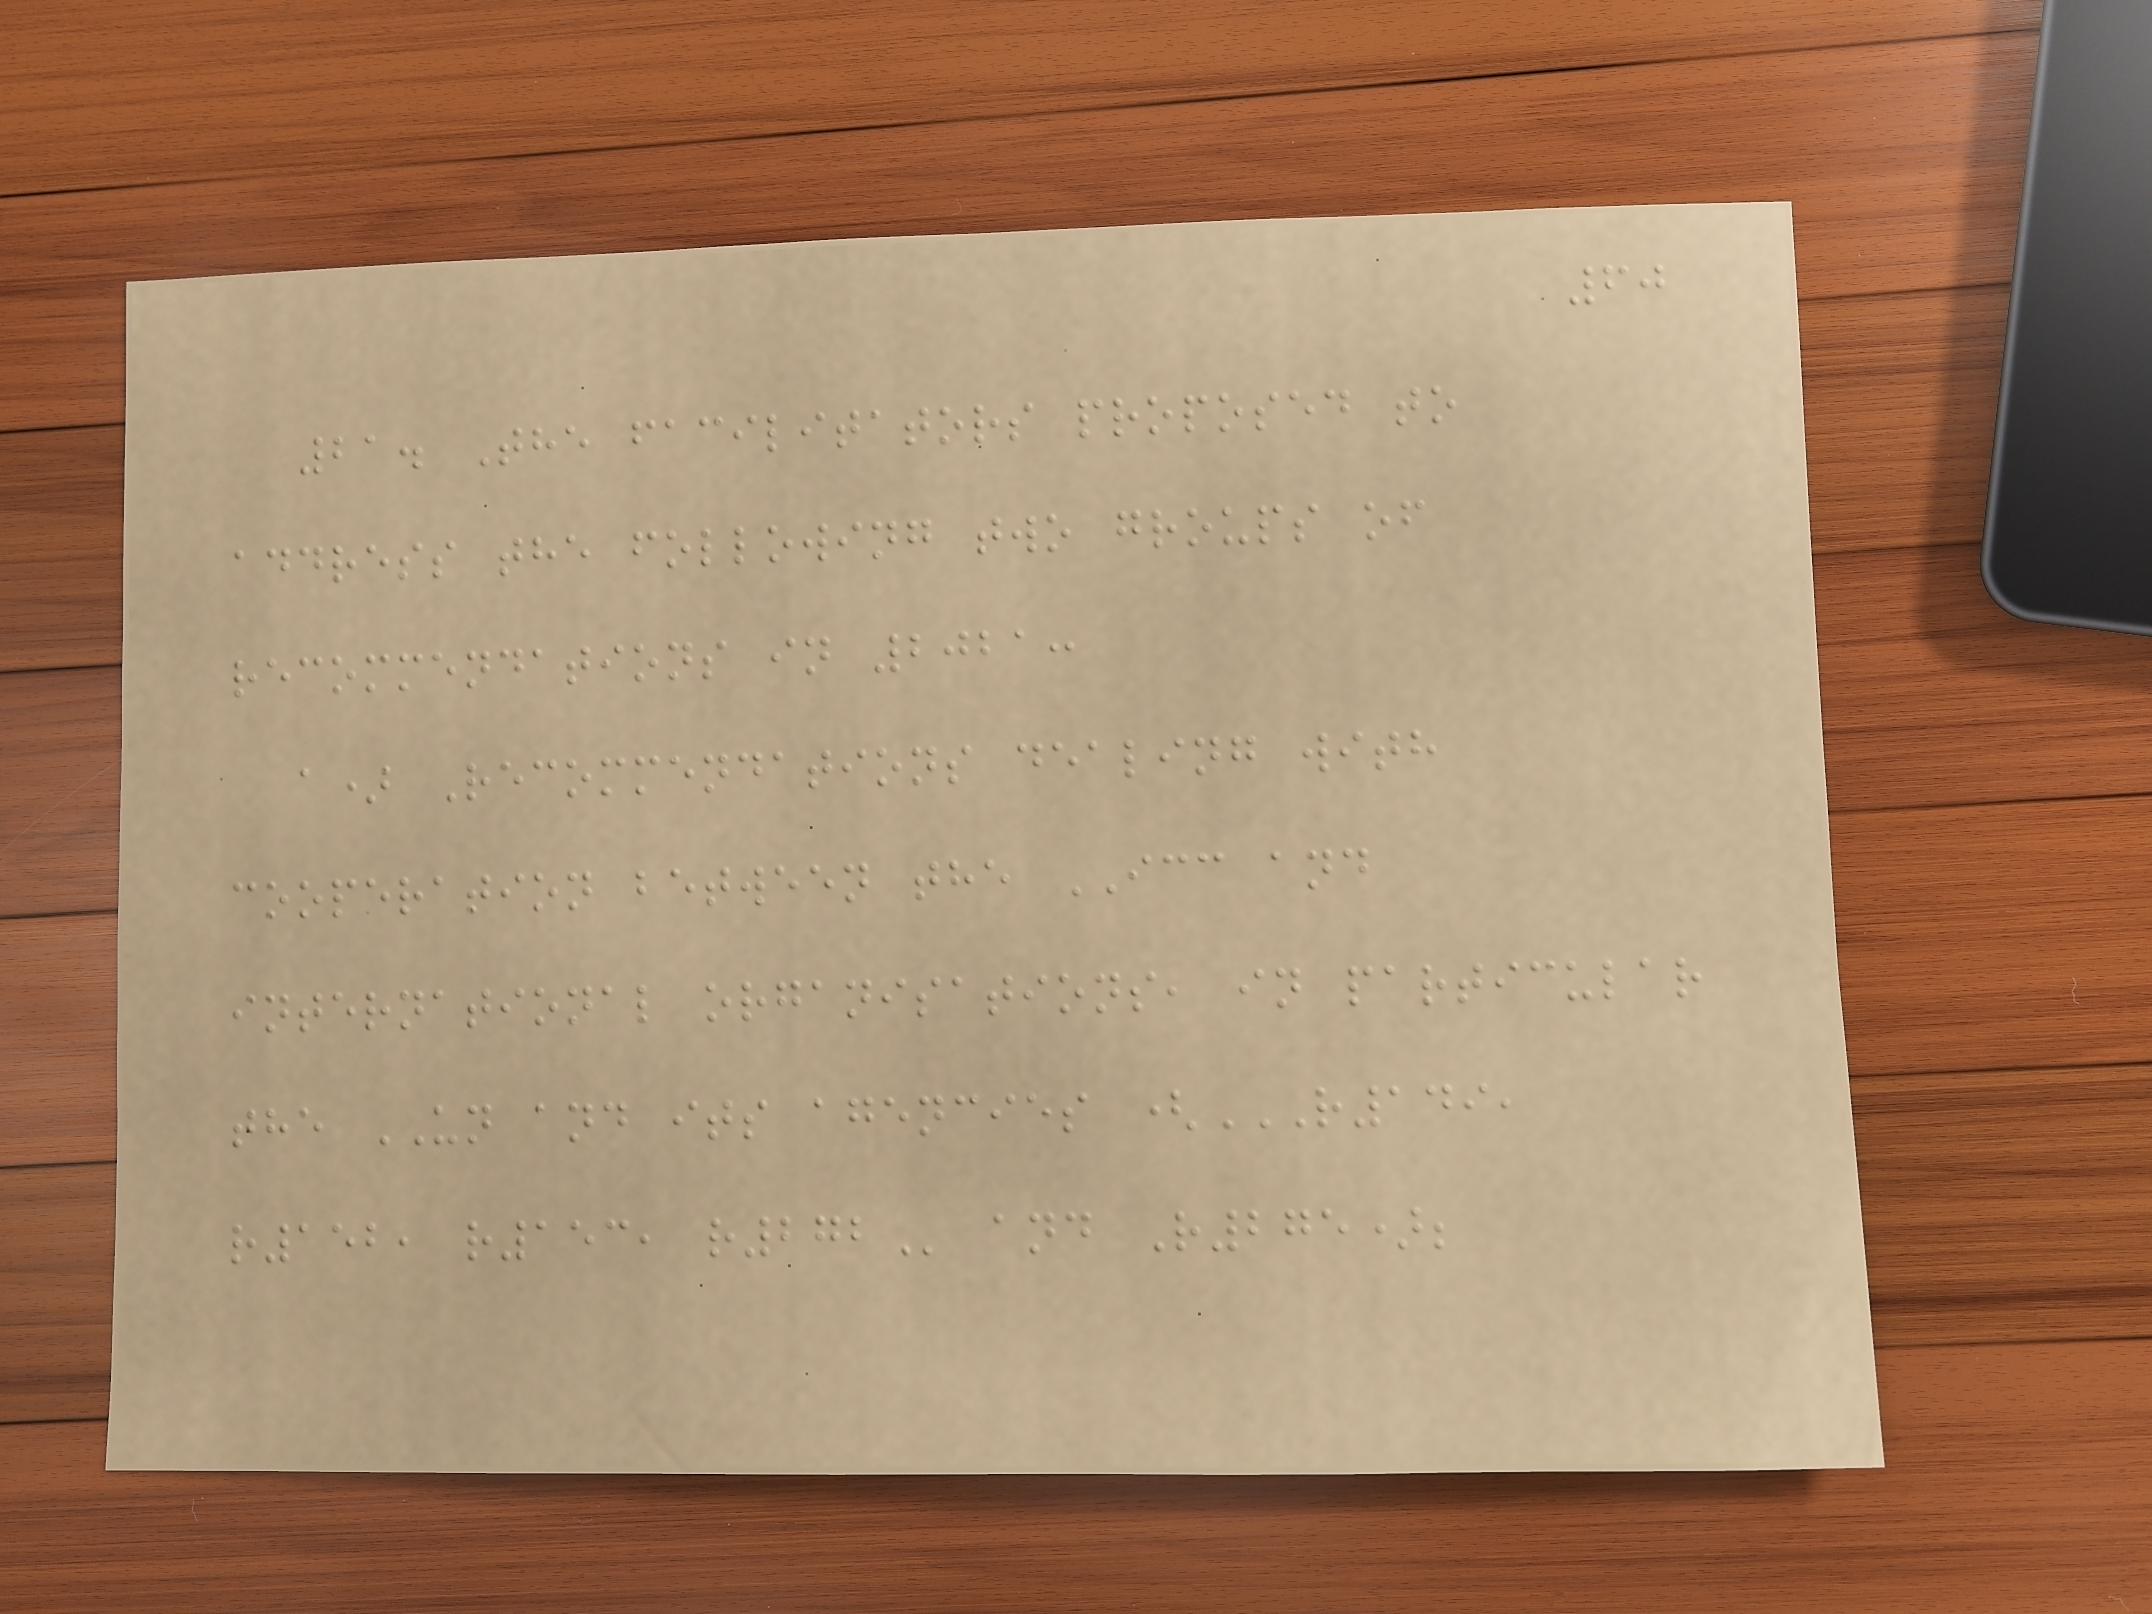60
21. The facilitators proposed to
address the following two groups of
recommendations in 2021:
a) Recommendations dealing with
cooperation between the ICC and
international organisations, in particular
the UN and its agencies (R149,
R152, R153, R272 and R275);
